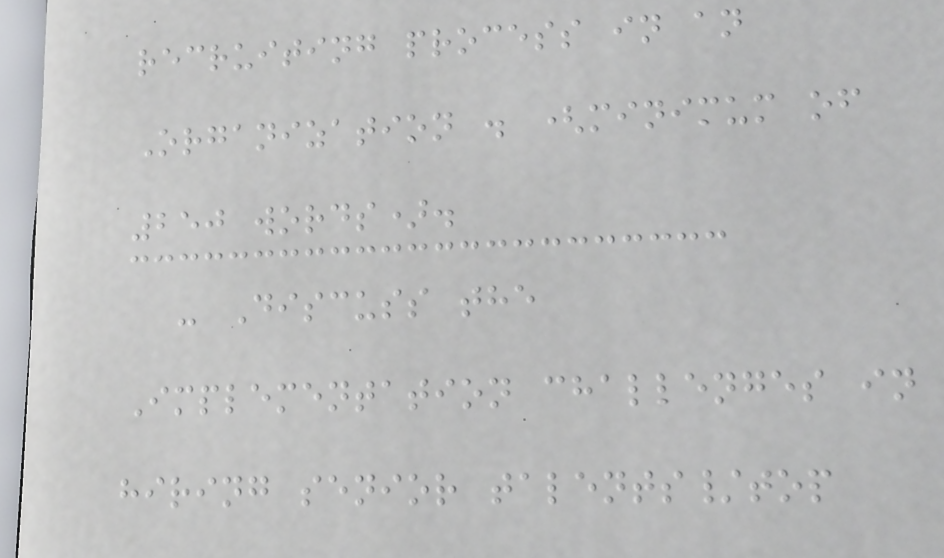recruiting process in an
Organization . (minimum of
250 words).
- Discuss the
Implementation challenges in
hiring senior talents/top
